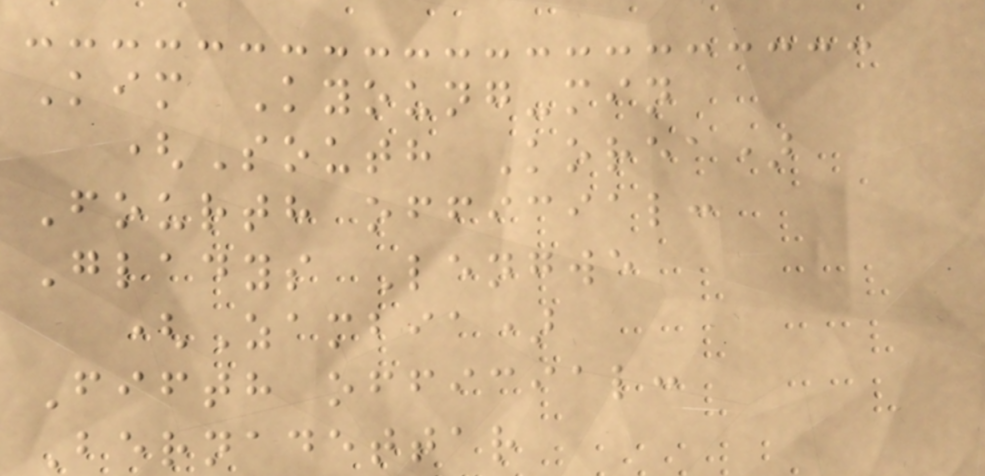Kim Kyoung-min
(South Korea)
Fourth official:
Gladys Lengwe
(Zambia)
Fifth official:
Bernadettar
